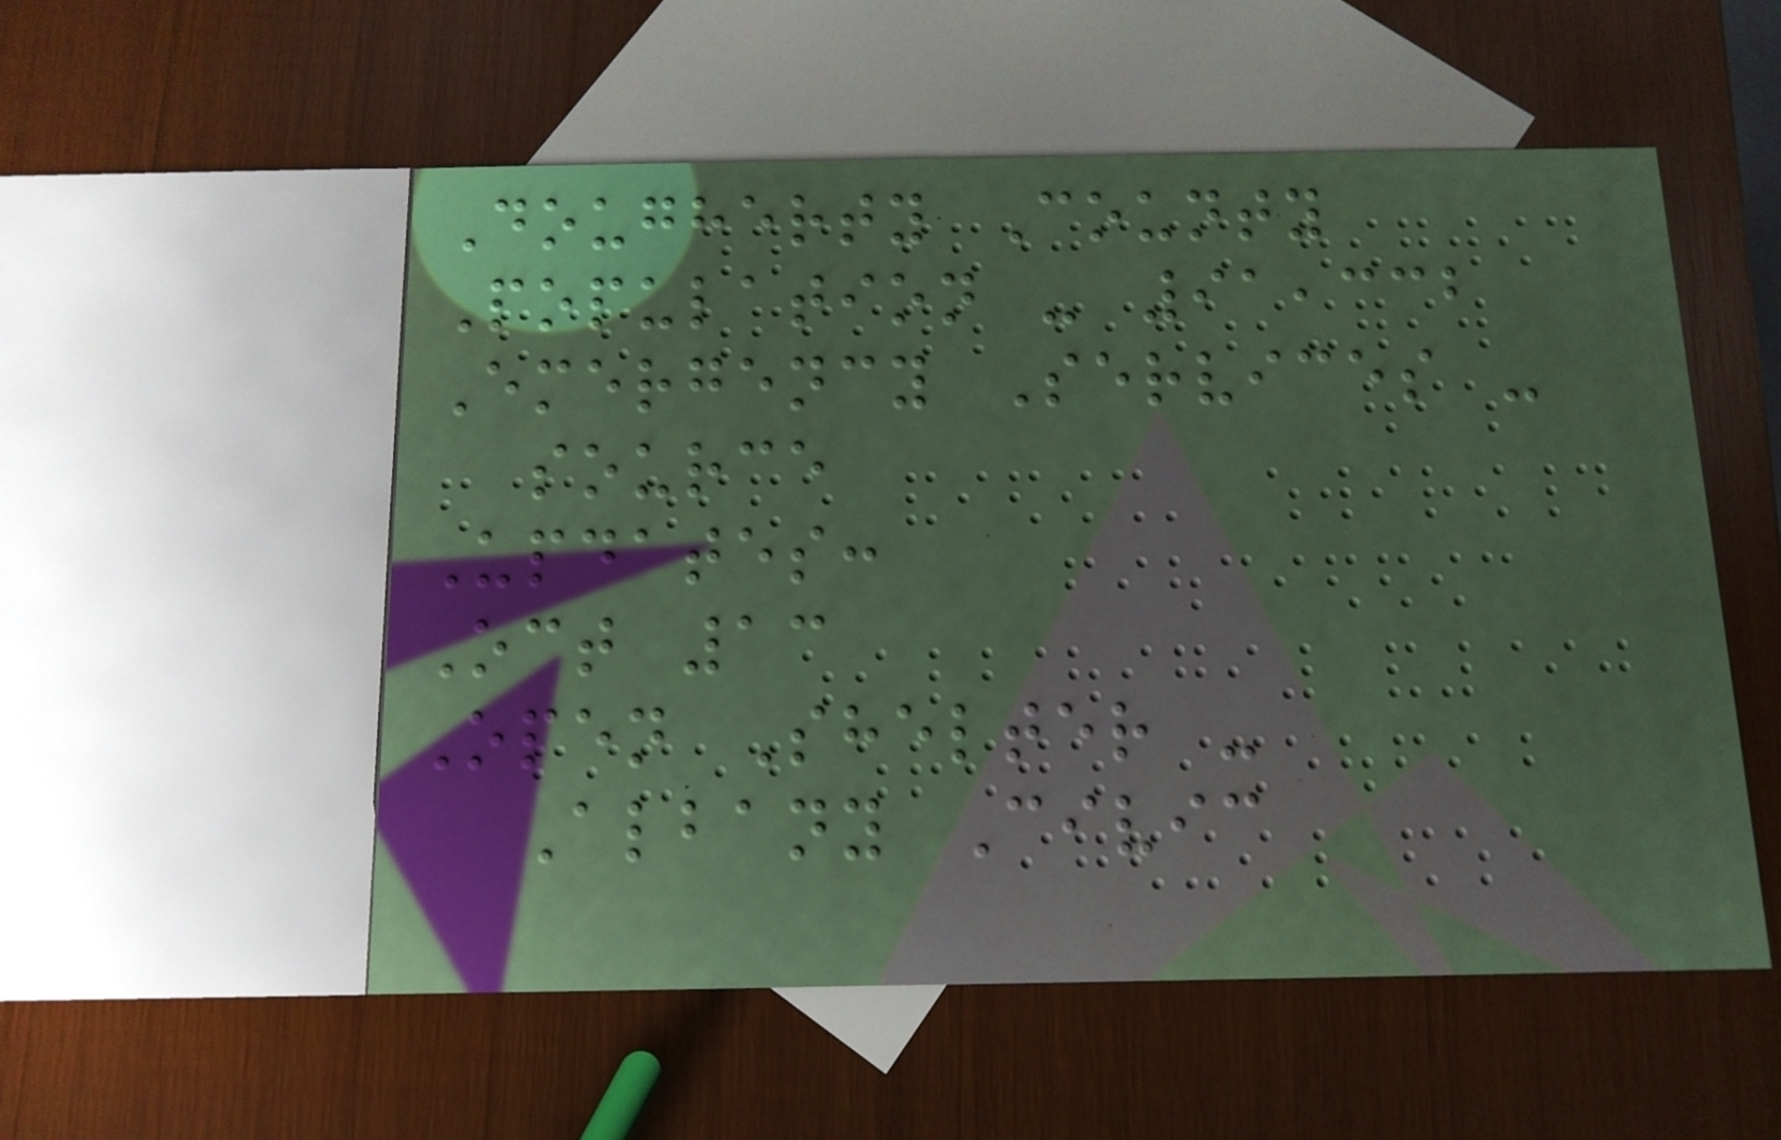Dougherty County
Population - 91,332
Emergency Services -
source
Updates:
Oct 13
Open Shelter -
Albany Civic
